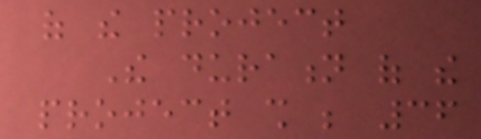of the project
The duration of the
project shall be 36
